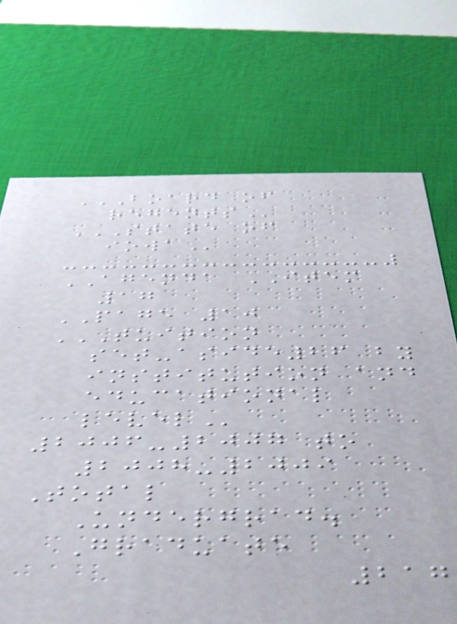BOARD OF
REGENTS
STATE OF
IOWA
AGENDA ITEM
17
PAGE 10
TUITION
SET-ASIDE26 BY
INSTITUTION AND
EDUCATIONAL
LEVEL
2006-2007 to
2008-2009
Total
Undergrad.
Graduate
217
